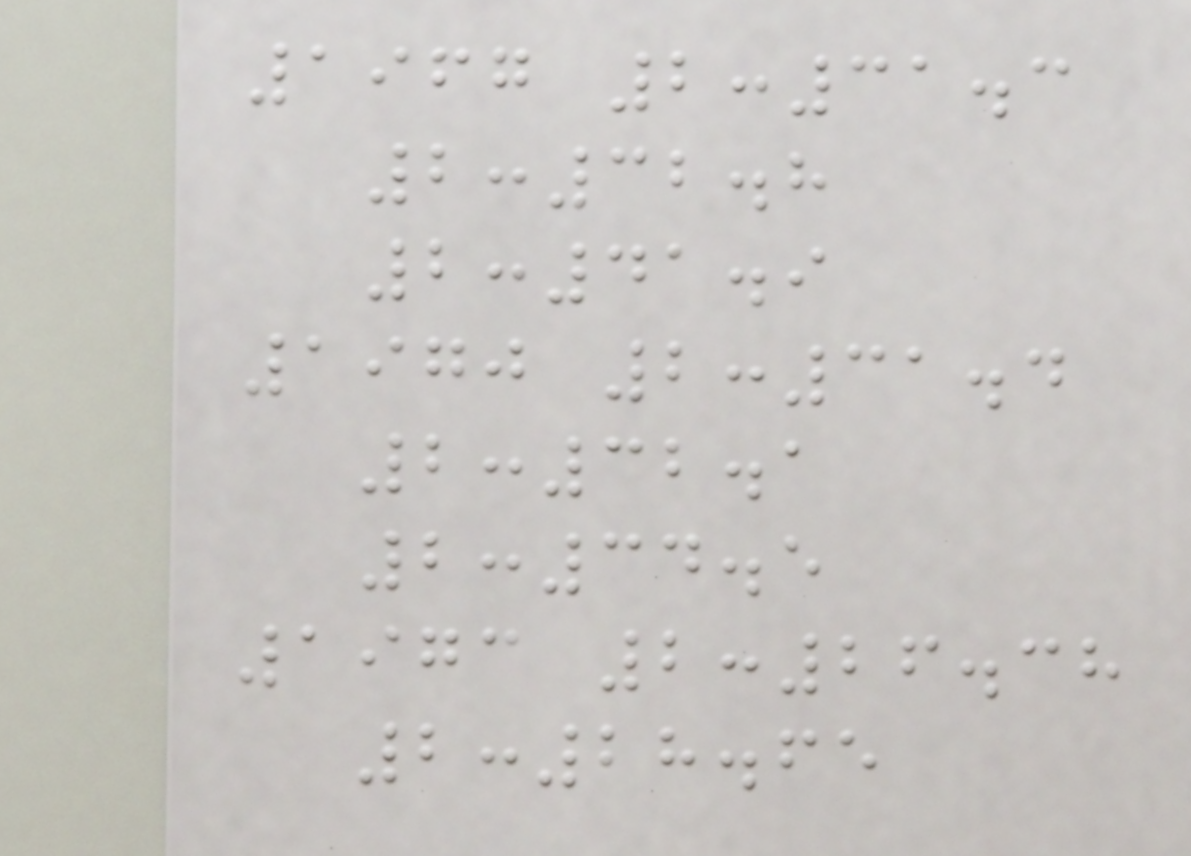1967 2:31.3
2:32.8
2:41.9
1970 2:31.4
2:32.1
2:34.5
1973 2:26.38
2:28.65
